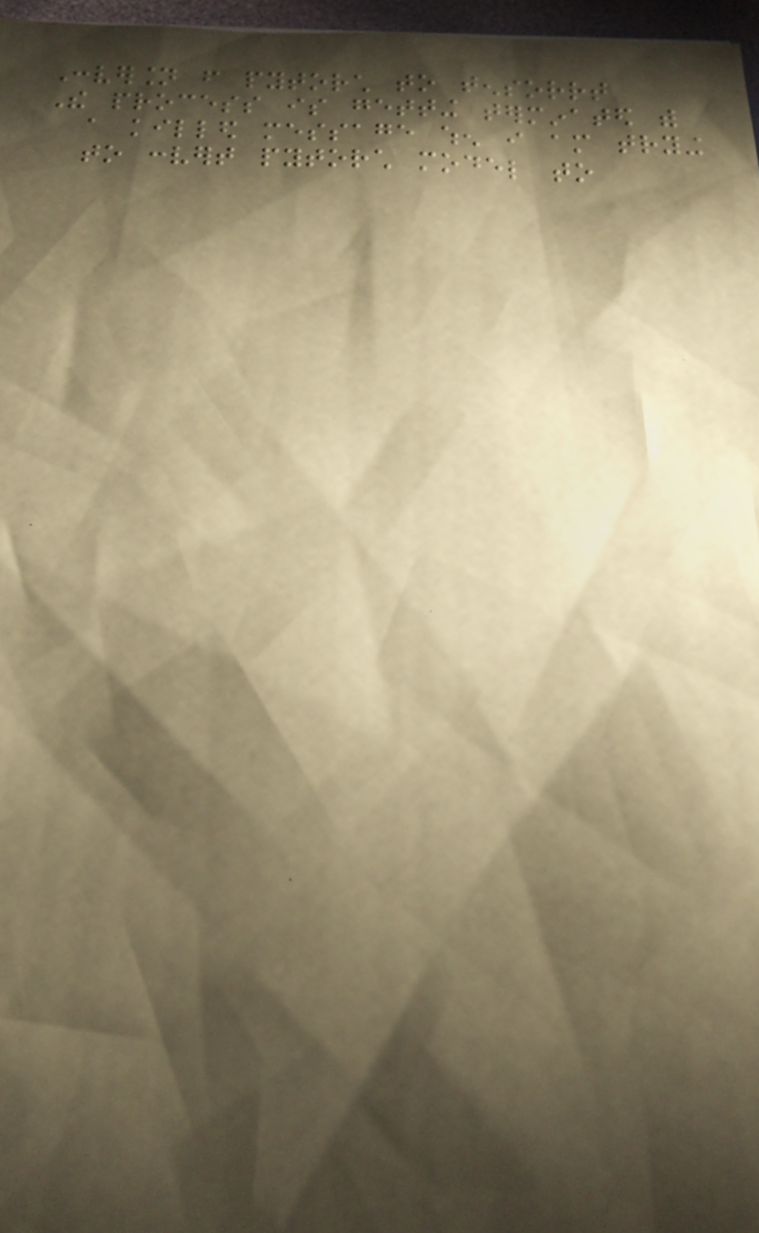Conversion from pytorch to tensorrt
The process is getting terminated with
a killed message when i am trying
to convert pytorch model to
